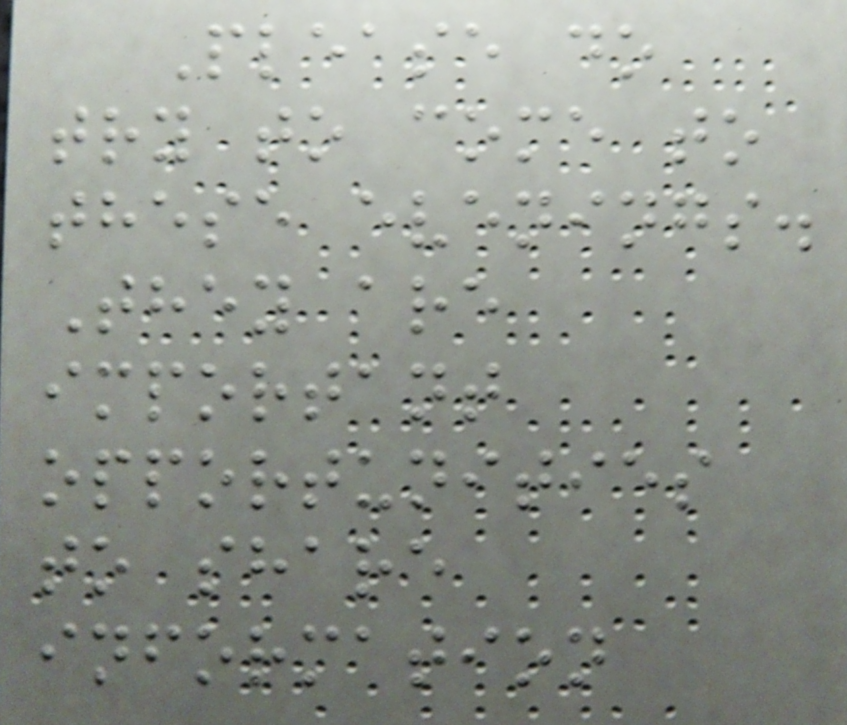Please do
try to come to
these evenings.
They are
important
opportunities
to share
information
